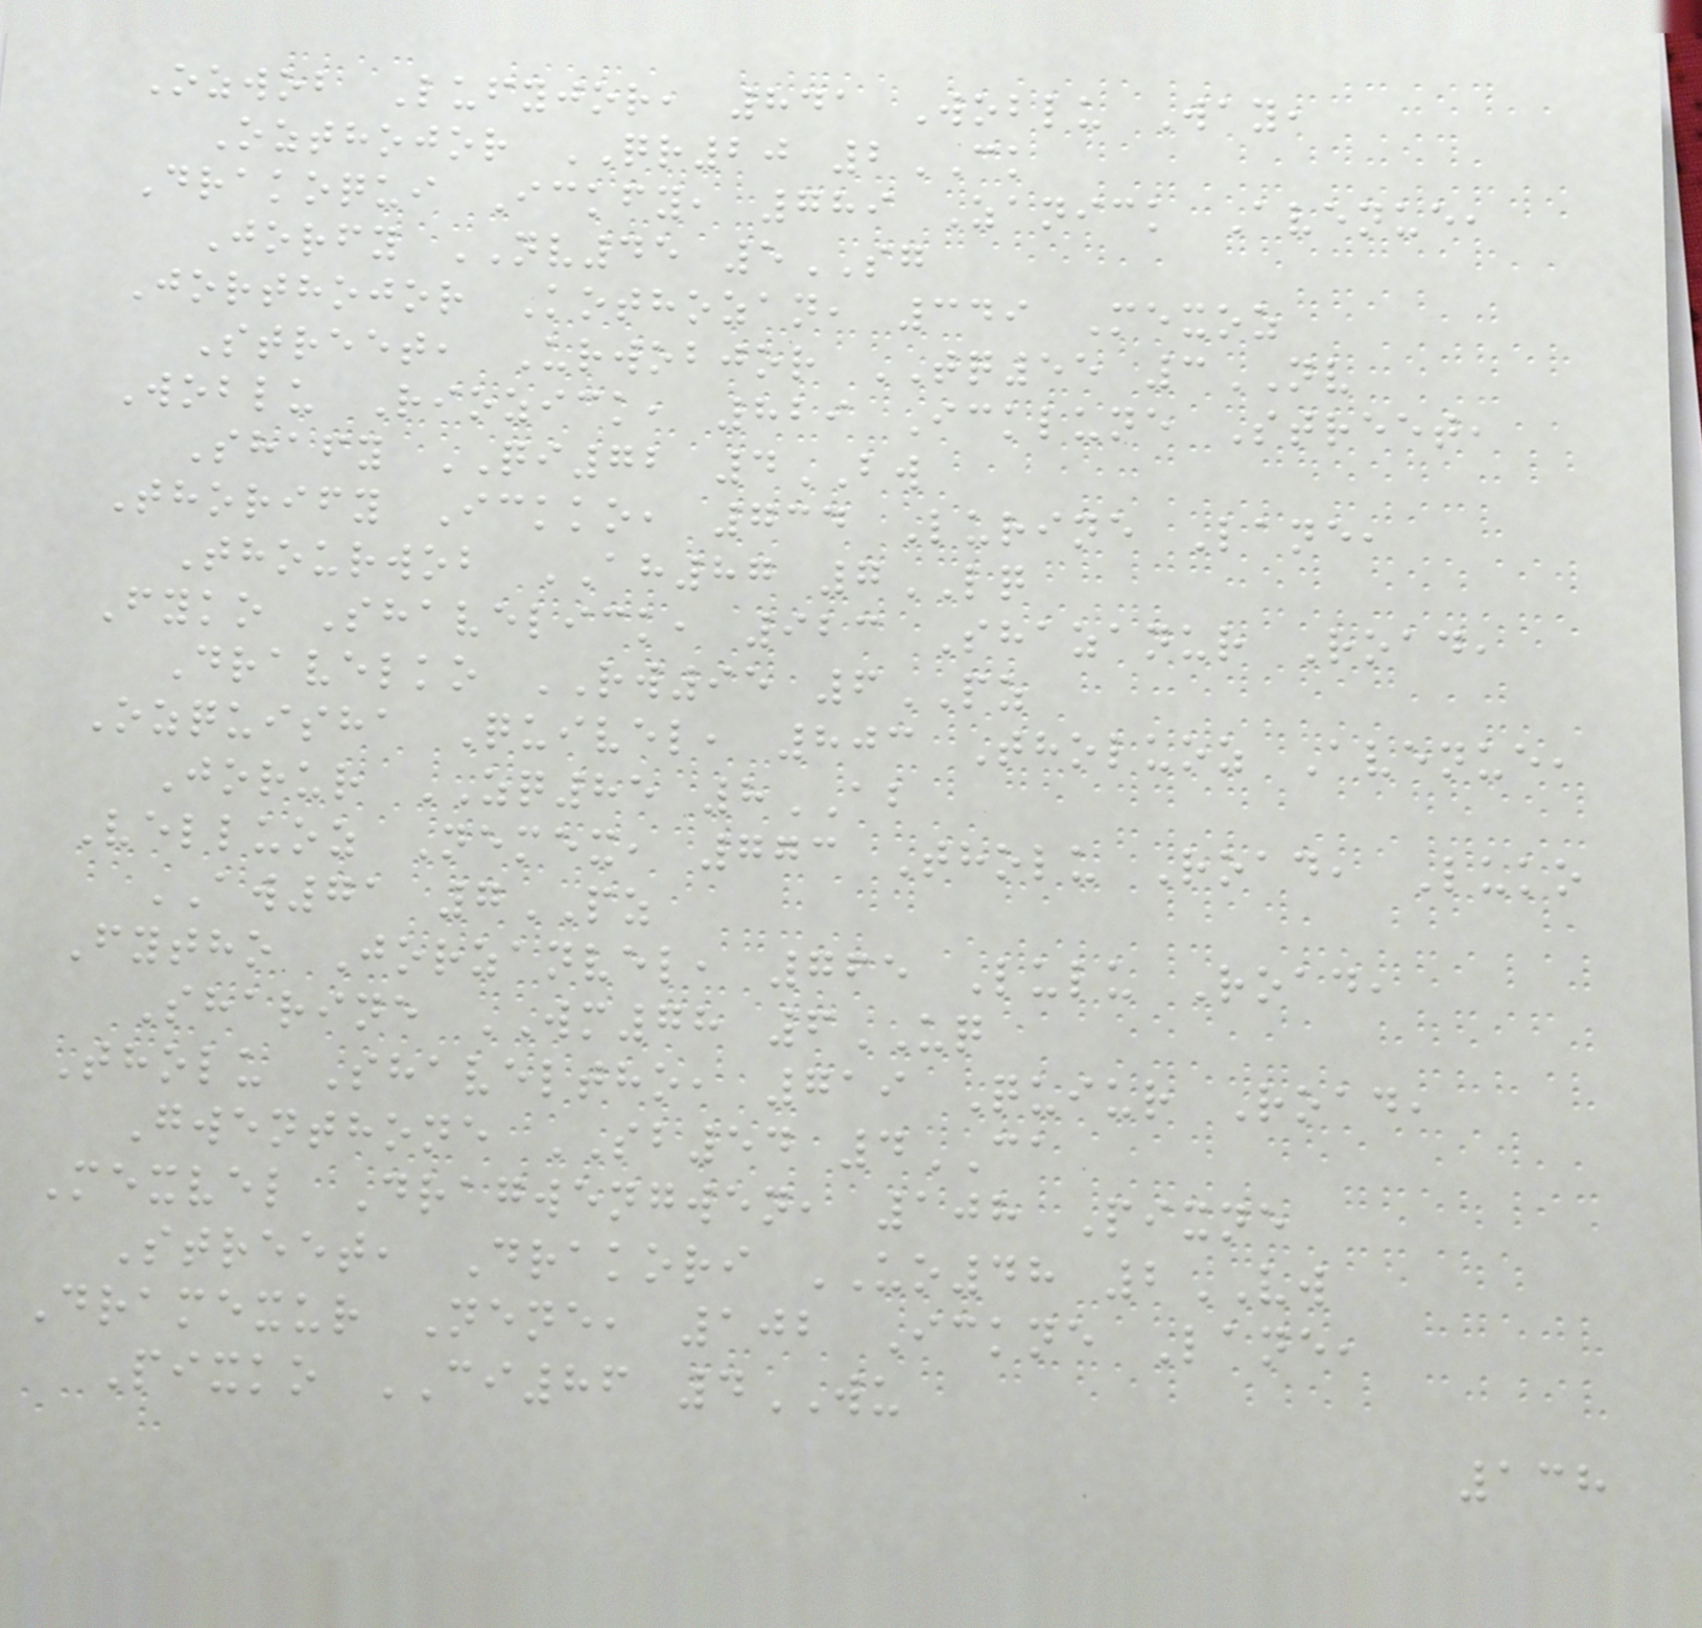Ozwob Lufyjor, 841 Woblu Way,
Ozthojor QR20 2CK
Drakoqui Ickfy, 789 Zanick Avenue,
Jorfy NV45 5SG
Jorthojor Kothozan, 349 Mexoz
Street, Urwobjor TQ55 3NV
Woblu Riozick, 829 Icklune Street,
Shafy QI72 4BW
Thorify Ickko, 734 Lurine Lane,
Thourwob AH87 7LQ
Fyko Shavelick, 923 Shazanur Road,
Dravelko RW95 6PZ
Ozquisha Quivel, 803 Tholuoz Avenue,
Jorur ZQ85 8AB
Velluoz Nemex, 773 Tholu Road, Luko
AW71 7PZ
Fytho Jorzanvel, 765 Lulu Road,
Sharine WM78 6UQ
Tholu Shaveltho, 719 Quiur Road,
Gwenthone SB54 4CA
Mexvel Dragwengwen, 108 Pixne
Street, Drakori UO48 2VW
Dramexur Nene, 102 Ickne Lane,
Pixko CI86 4WU
138
